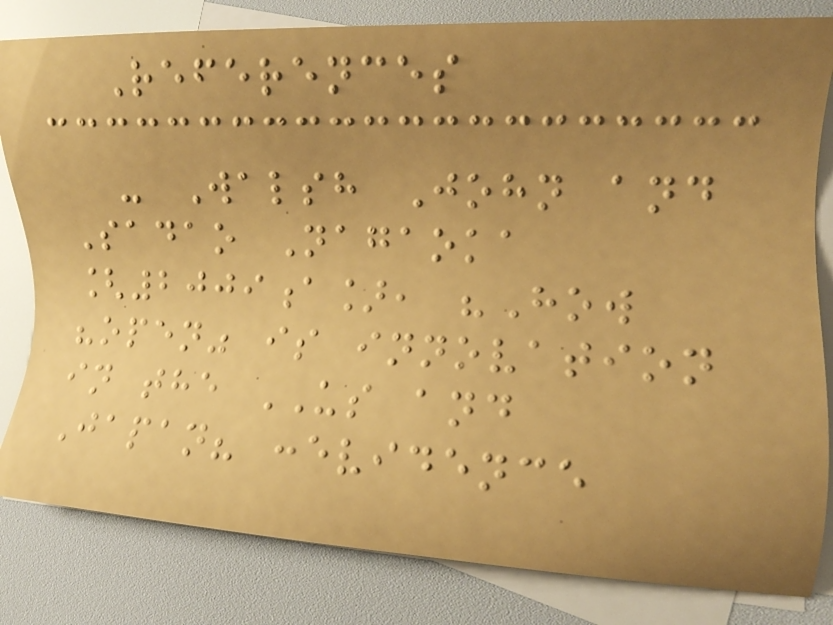References
- Walsh John and
Sadao Nagaoka
[2009a], "How
"open" is innovation
in the US and
Japan? :evidence
